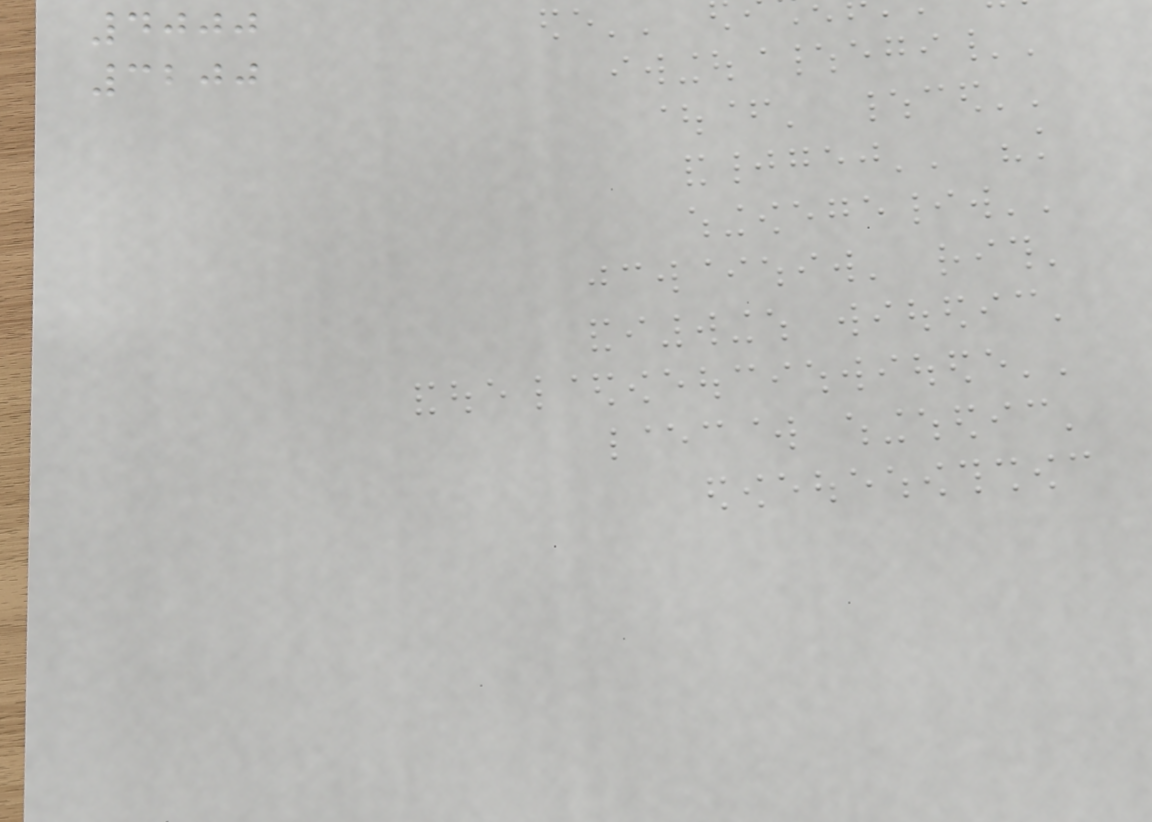4000
3200
